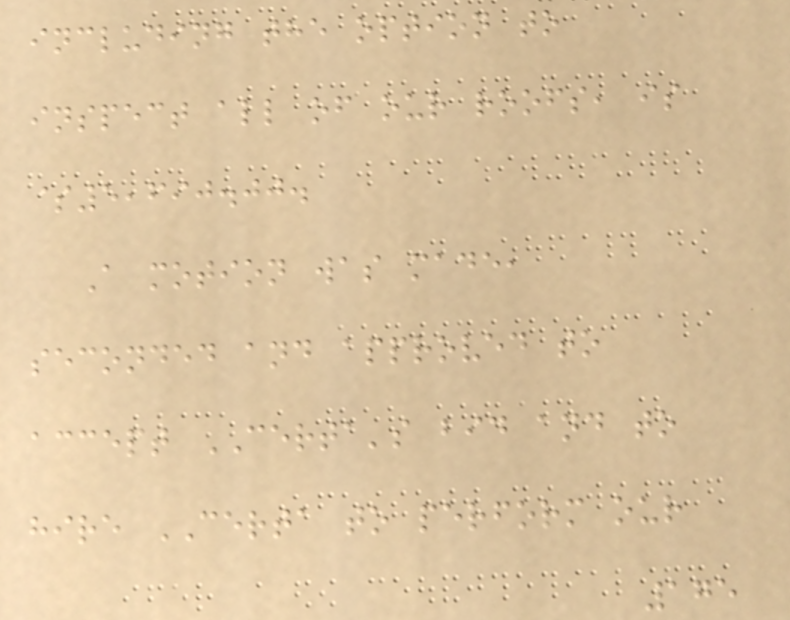including the option to
inspect all of our roofs, is
$5,690.00.
A motion was made,
seconded and approved to
accept CERTA's bid and to
hire CERTA to perform our
175
